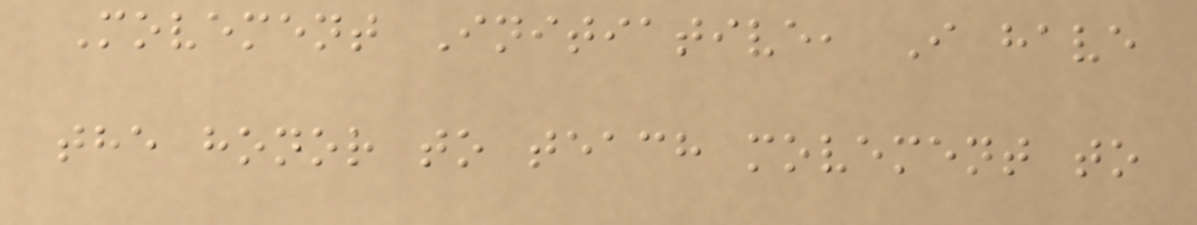Movement Initiative, I have
the honor to teach movement to
